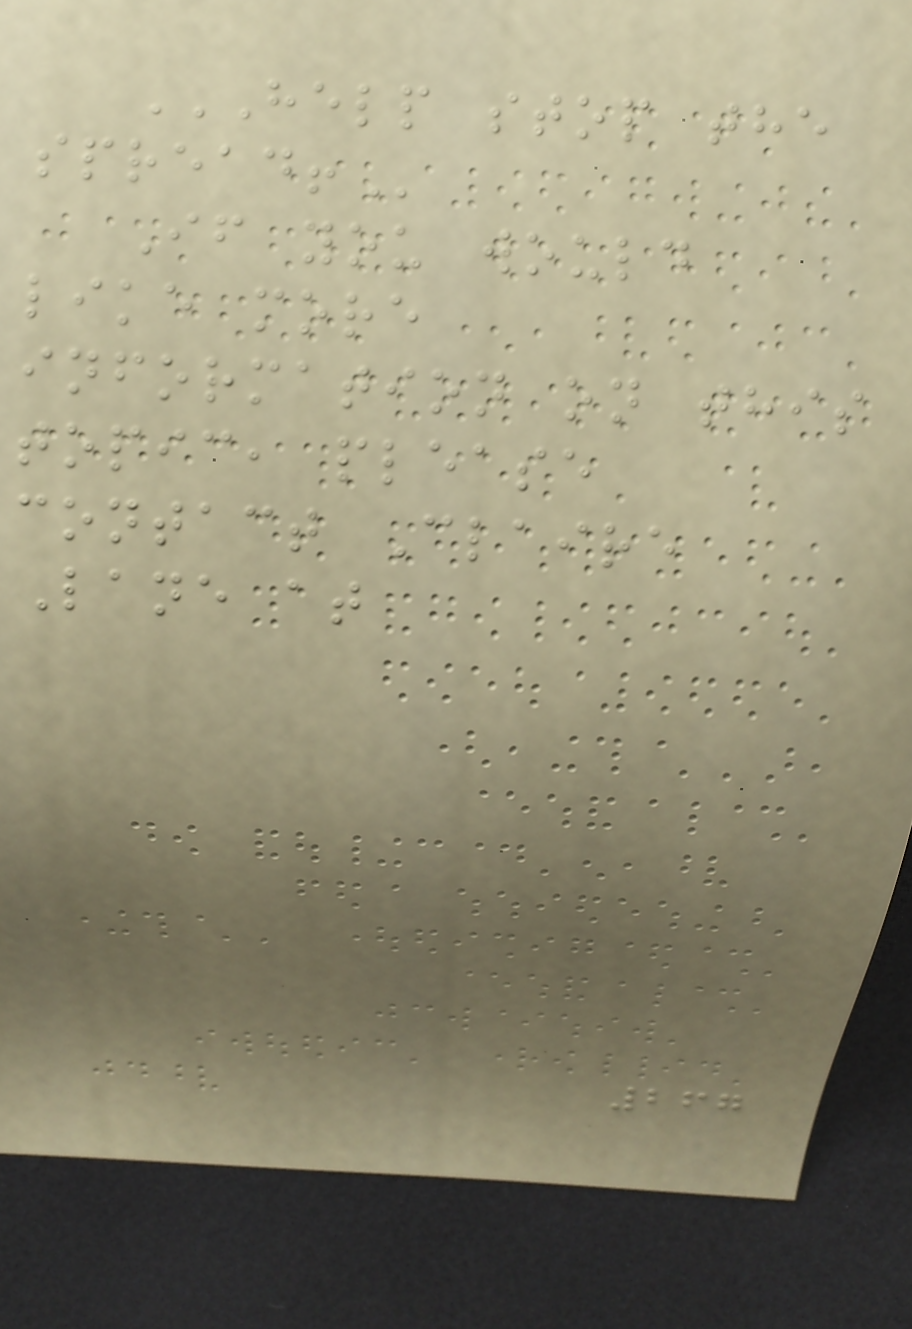HELP STOP THE
SPREAD!
If you would
like more
information on this
topic, please
contact Claire
Lane at
267
